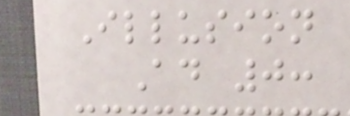Illusion
Ad 0:
